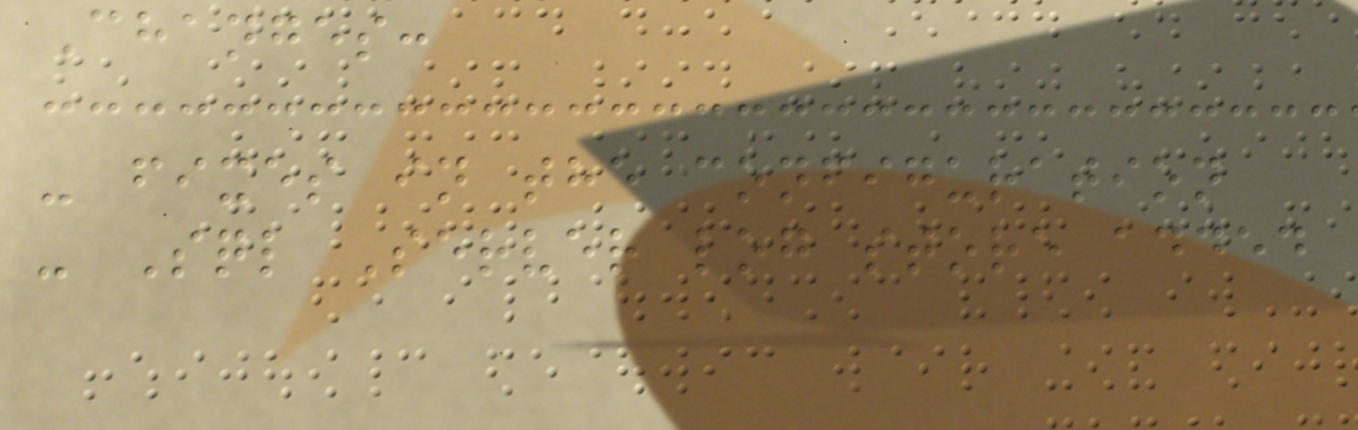Changes:
- fixes in the configuration
- Sql Server log store added
